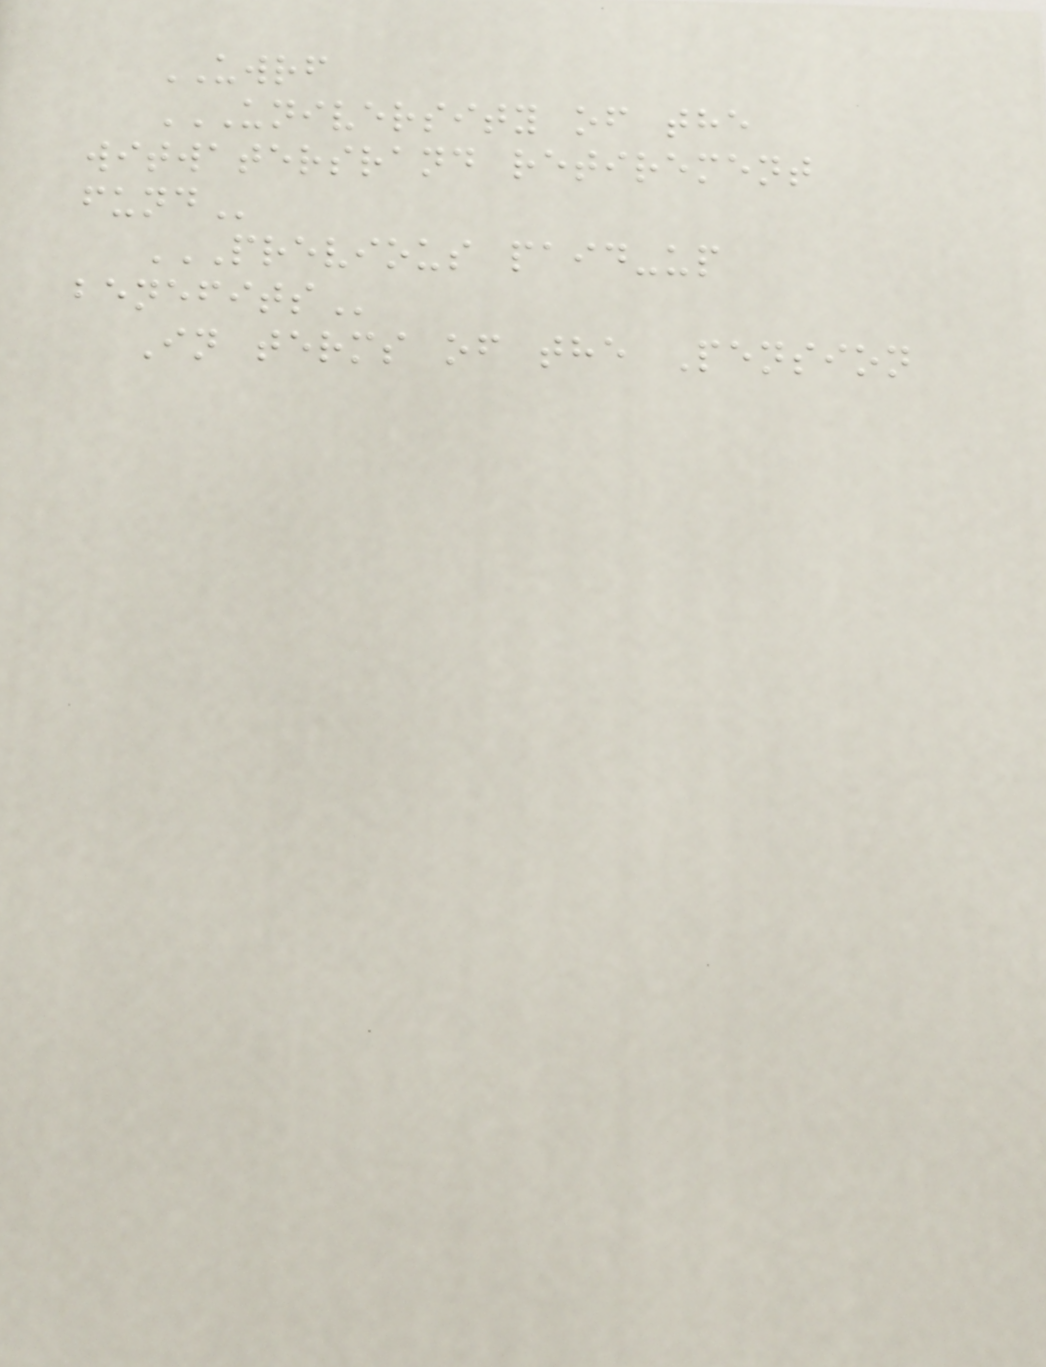UWRF
UNIVERSITY OF THE
WITWATERSRAND RETIREMENT
FUND
PREVIOUS PAID-UP
BENEFITS
In terms of the Pension
